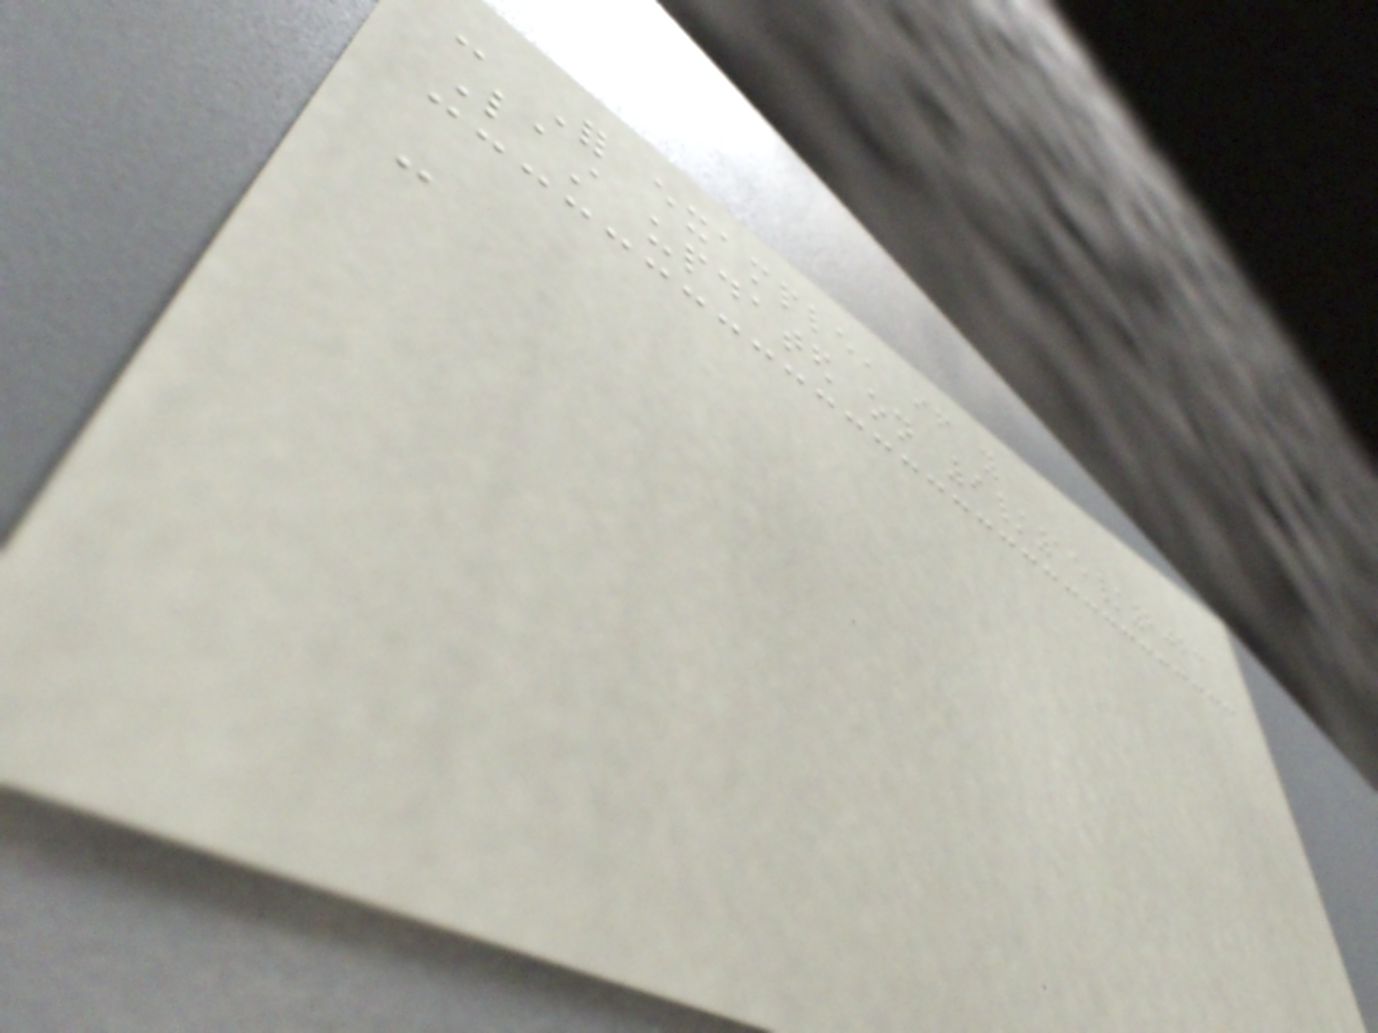- For example, if you
Last updated on 9/15/2023
-
